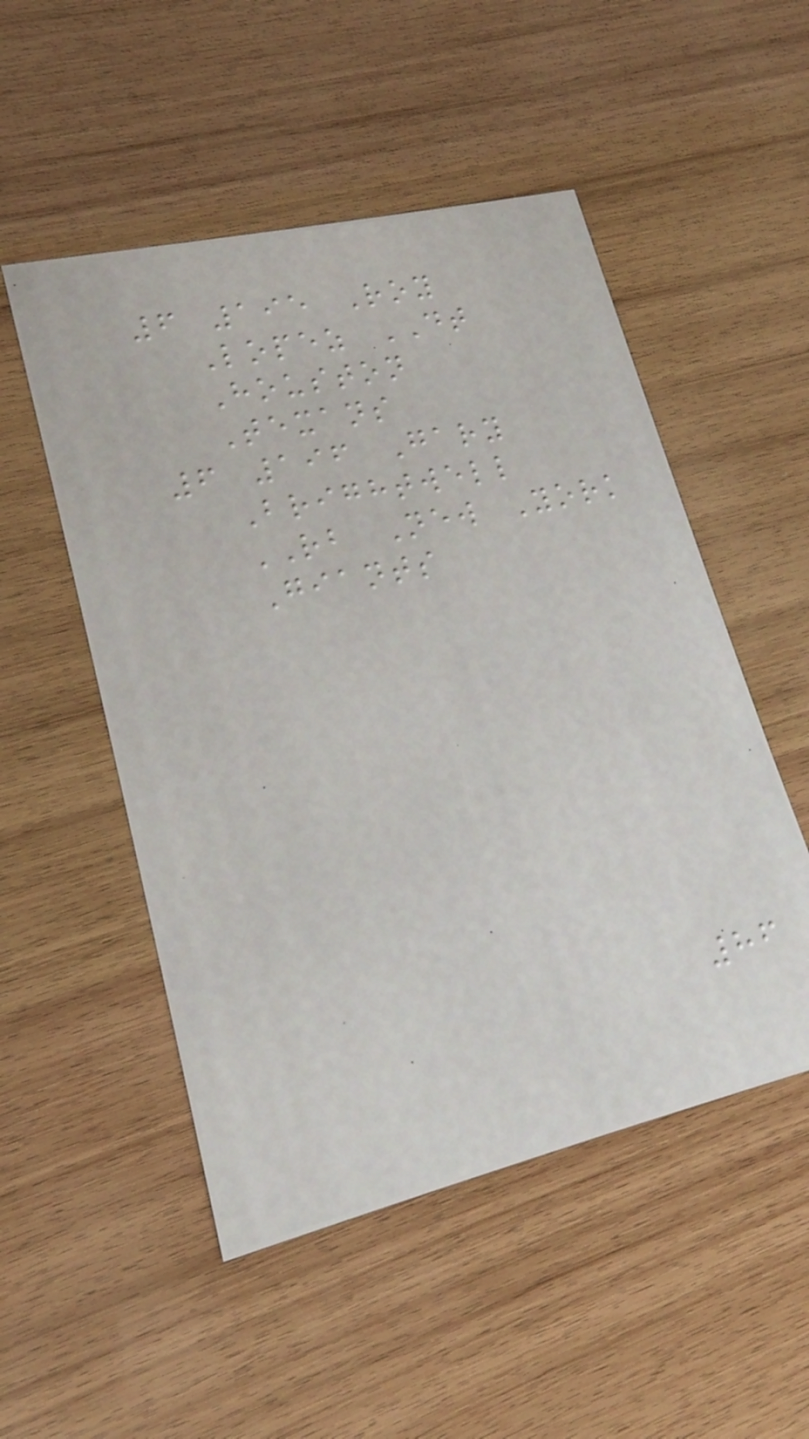6 195 Roy
Lopez DT
Houston
Texans
6 196 Gary
Brightwell
RB New York
Giants
86
